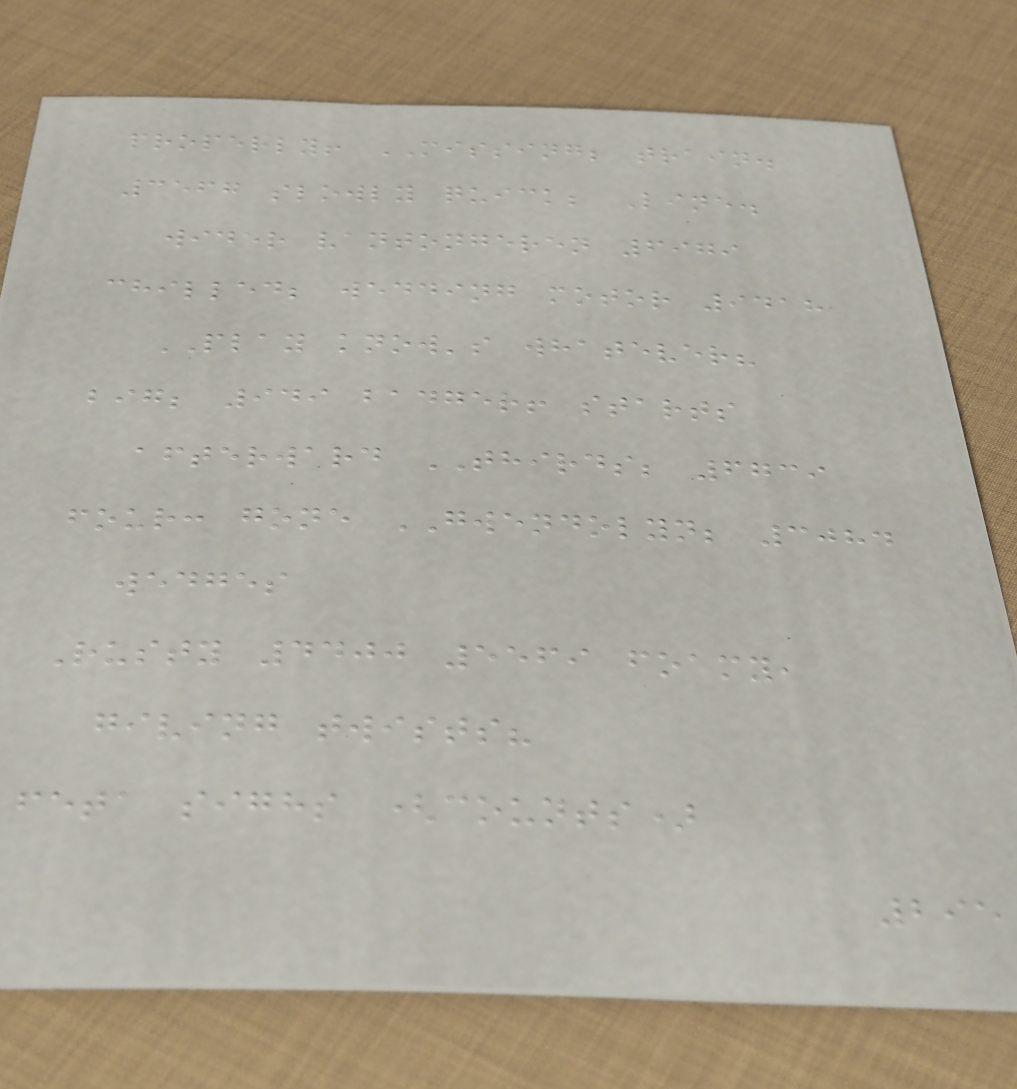properly! MISSING; train.
3567 slowly quick; Line.
wider vantongeren 6979
chilled; wedding motor 9418
PLAY know's whatever?
big; 949 badger! starts
afterward THIRDS; 6739
four: gone GWENDOLYN; 3084
wedges
Rusty 4400 5569 foamy,
giving twists?
feta sighs (counts)
295
